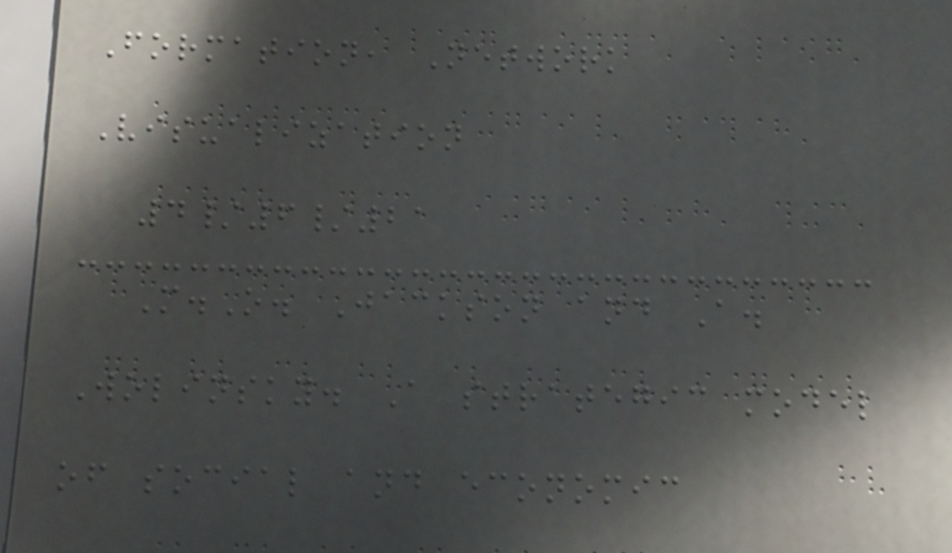Formation, Network
Visualization
4/6/21
M.O. Jackson and A.
Wolinsky. A strategic model
of social and economic
